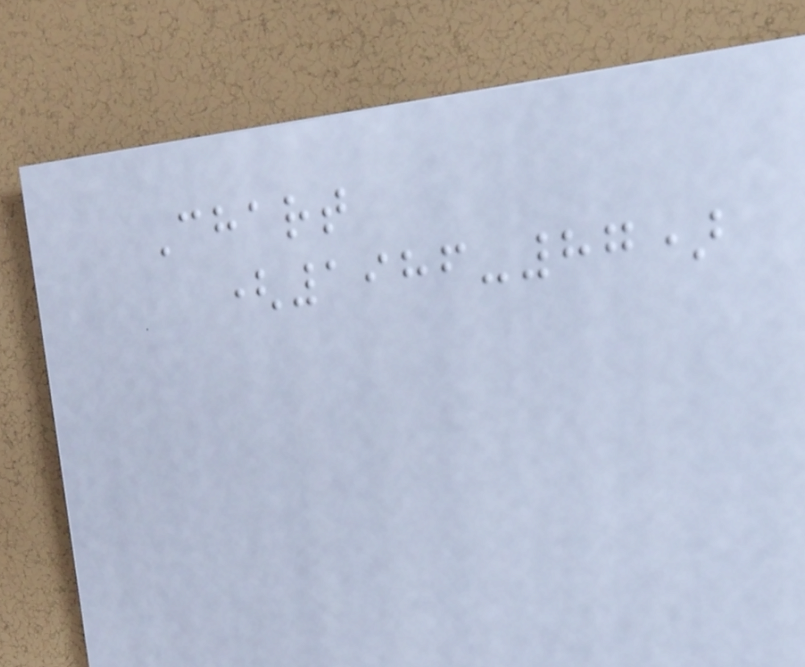Chart
(1986-87)
